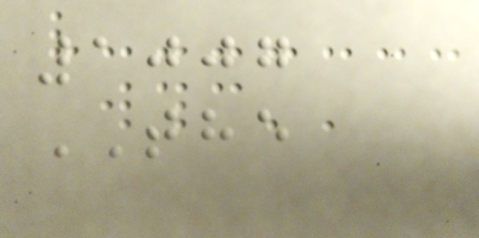1007
THE
